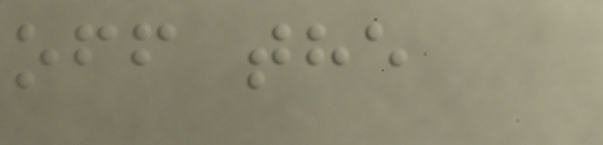off the
